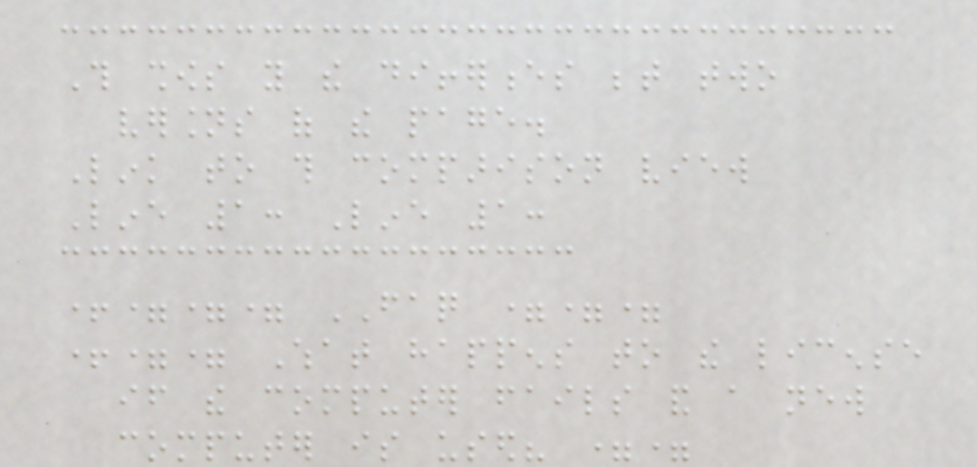This shows you the differences between two
versions of the page.
Link to this comparison view
Line 1: Line 1:
+=== FAQ ===
+== What happens to the license
if the computer fails and a new
computer is used? ==
